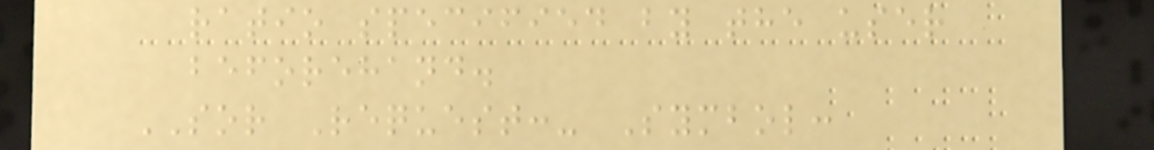ratio specified by the user
beforehand.
SOR Request:- Symbol:
